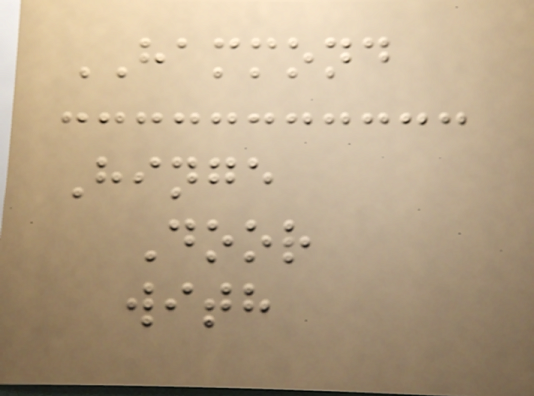HAMMOND
Hinge
Door
with
